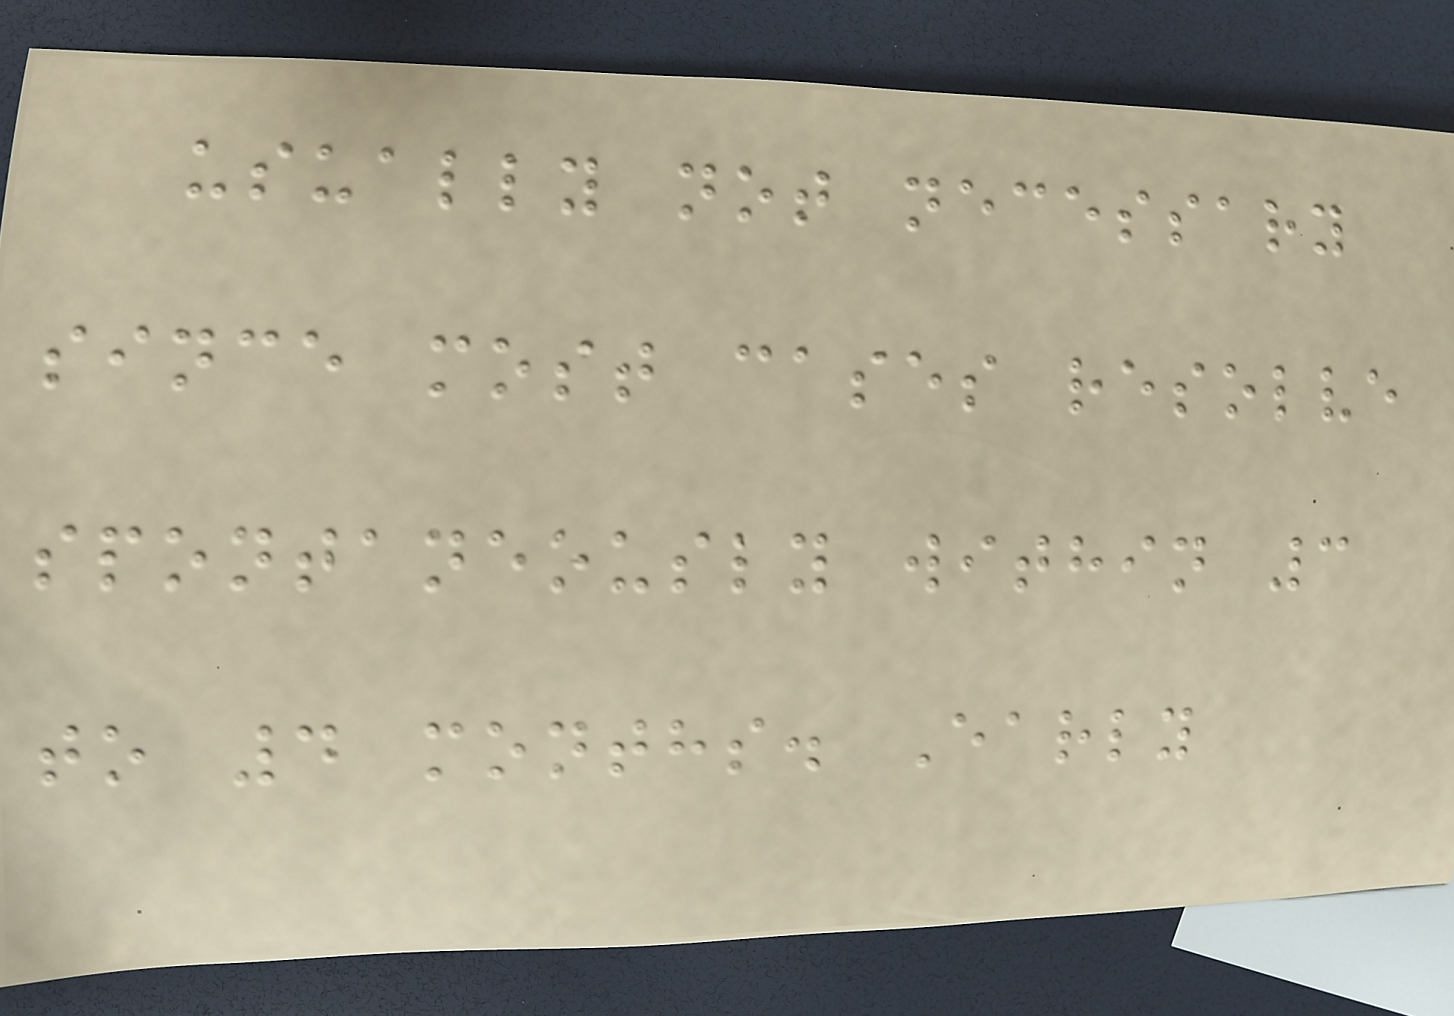usually not necessary
since most cases resolve
spontaneously within 3
to 4 months. Early
